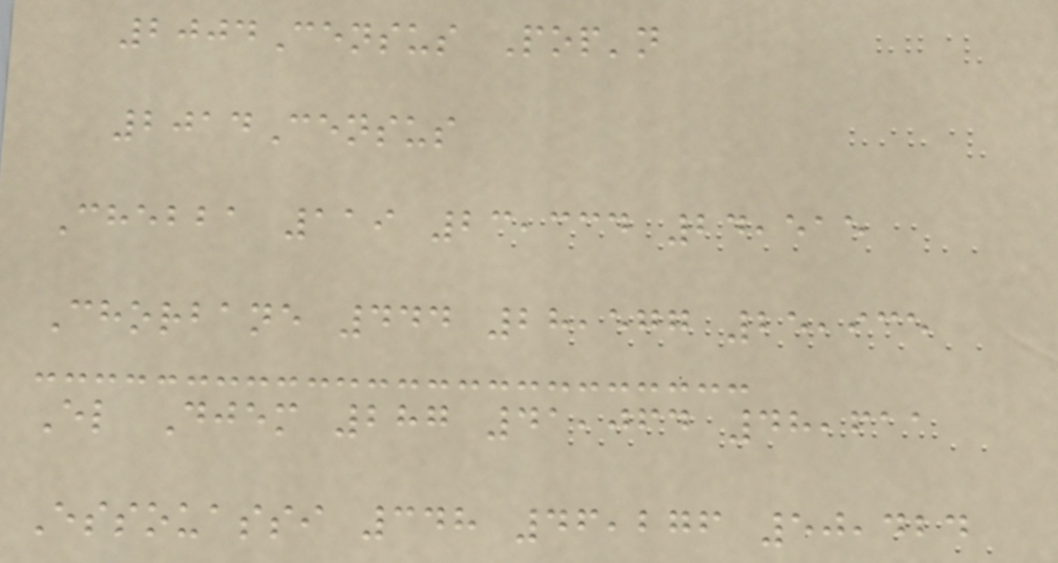2004Census Pop'n
2014Census
Chebba 119 23,334 24,515
Chorbane 444 28,577 25,935
El Djem 287 41,064 48,611
Essouassi 348 46,276 50,424
